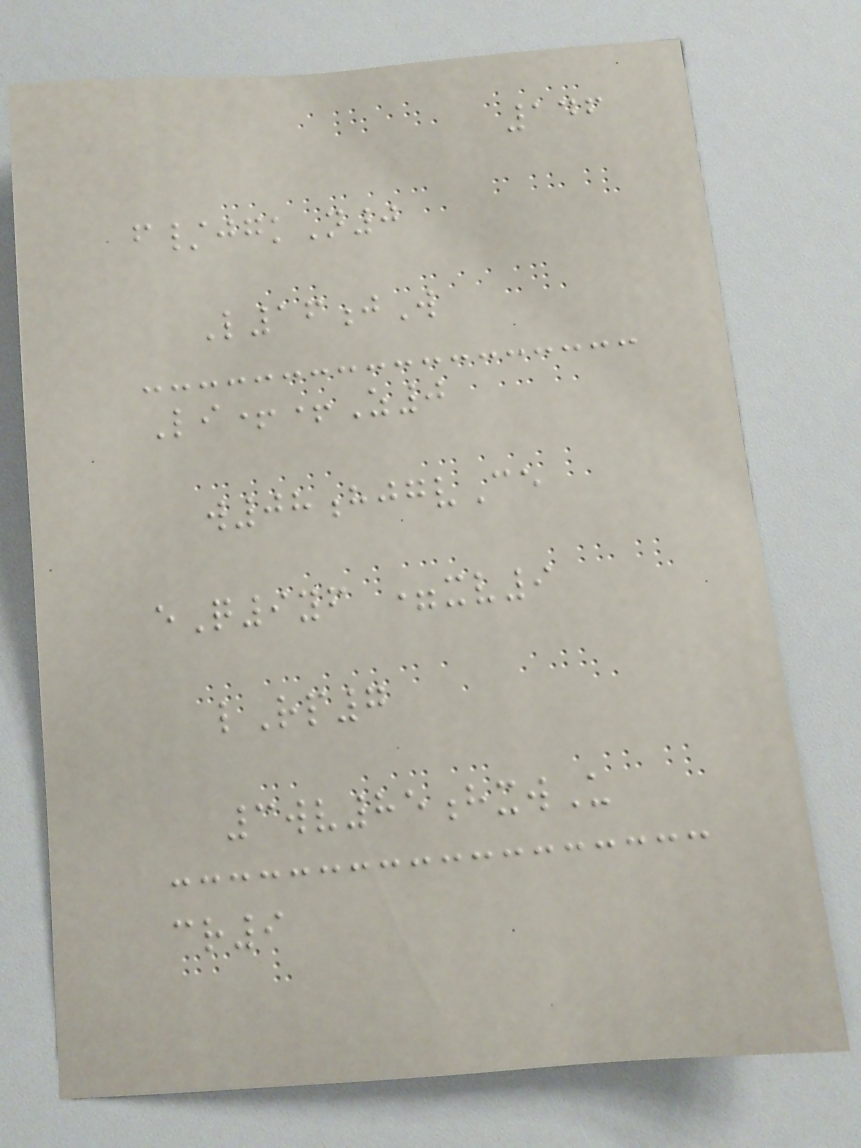146
f/jgkN0
L16jW
Li++Z0
w08hjgvCe
eQ9yf =xv9
lRp7
3wv85hxwU
cr9
